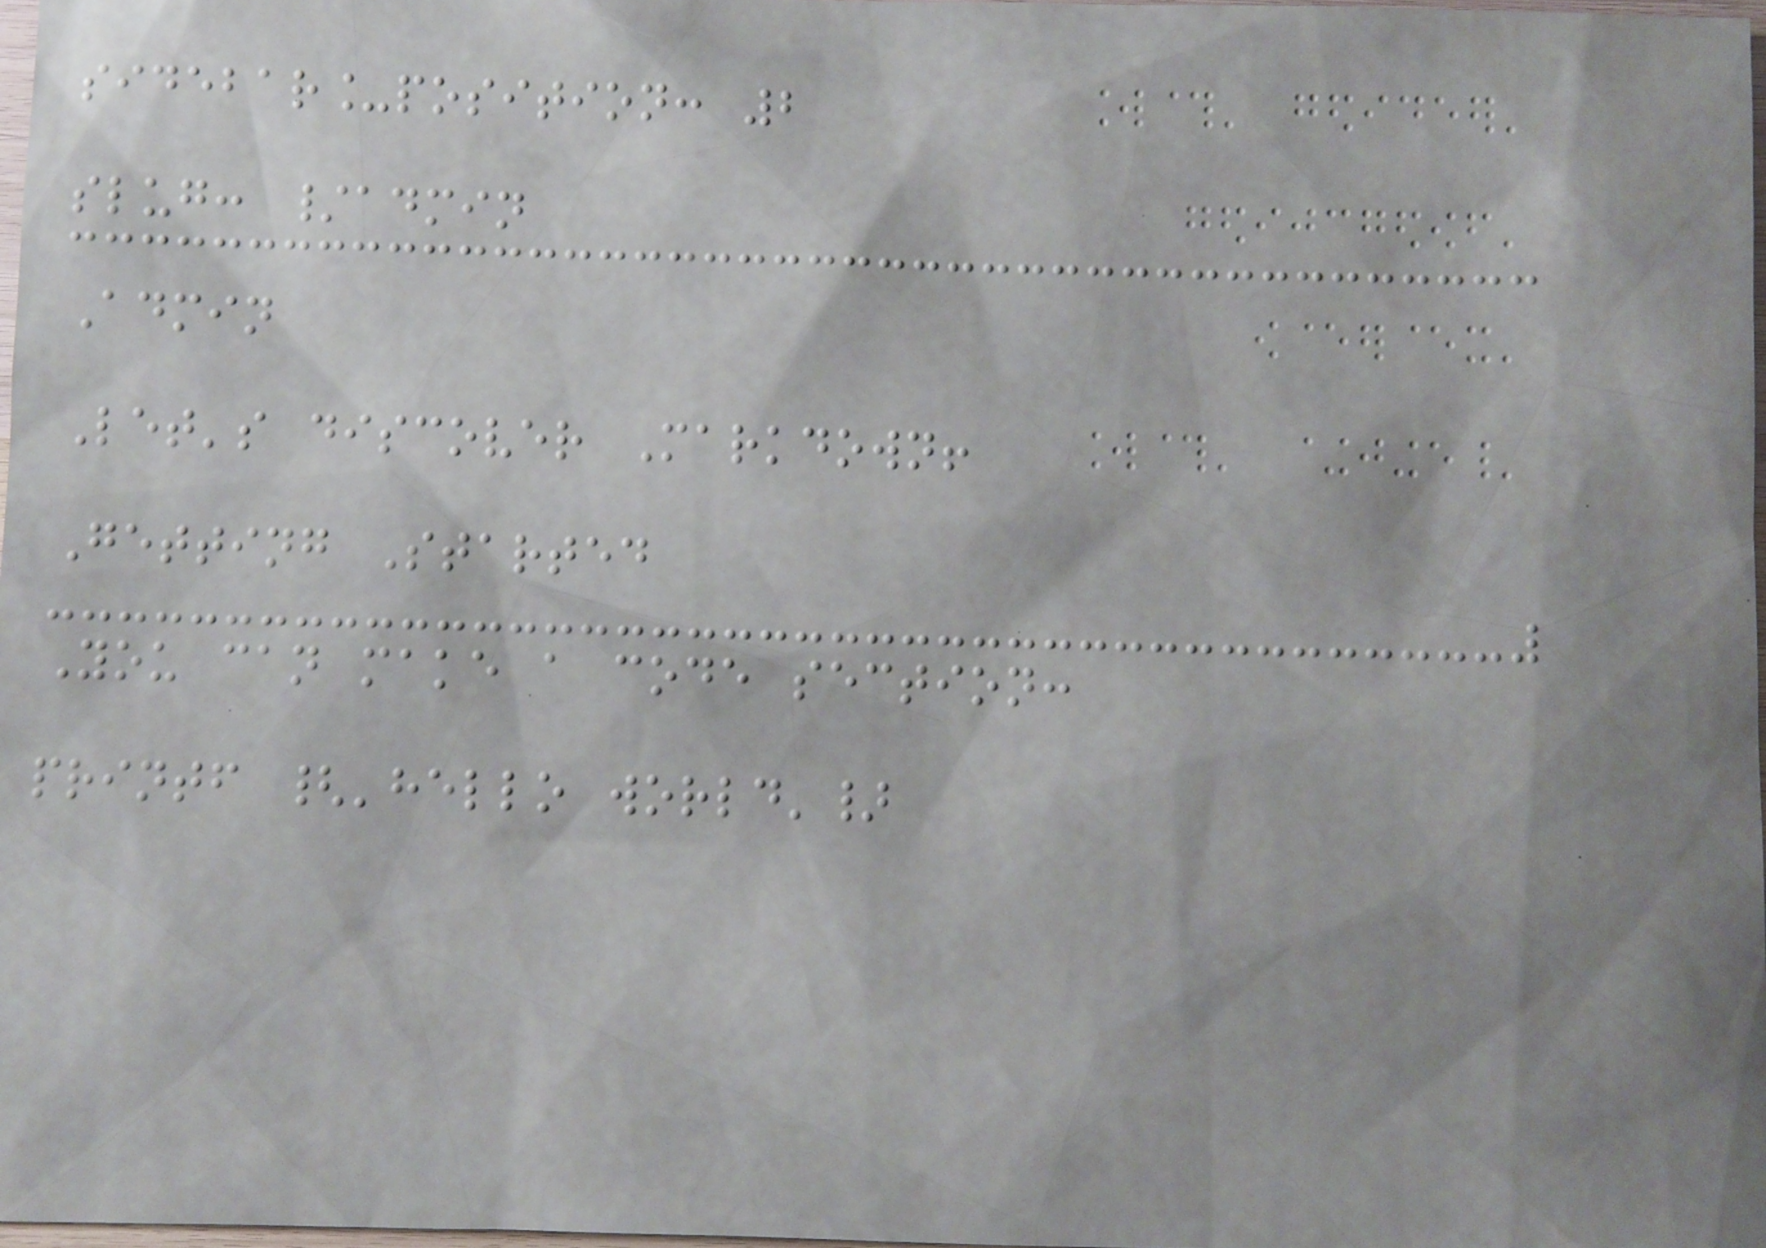sidebar_position: 2
slug: /admin
Admin
Let's discover Markdown!
Getting Started
You can make a code section:
printf {'hello world'}
